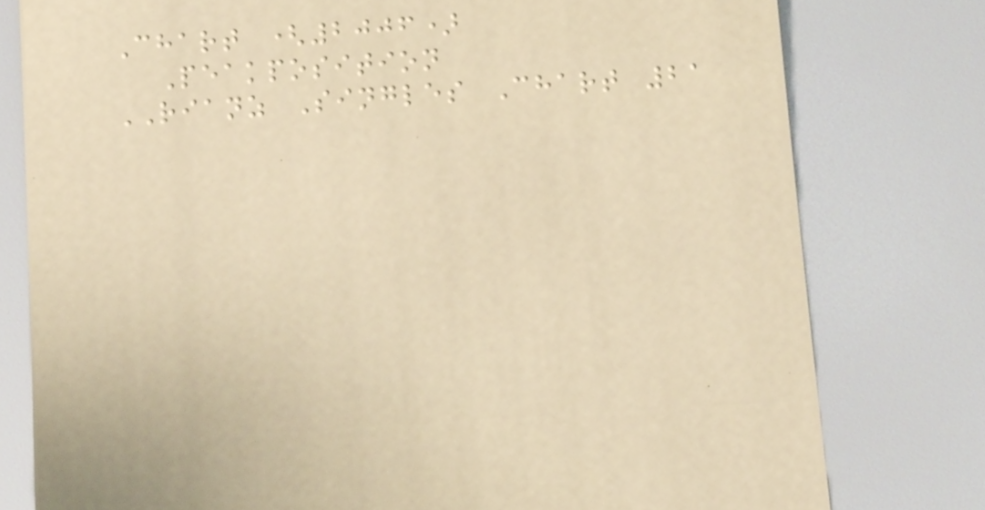Chart (2006)
Peakposition
RIANZ Singles Chart 21
